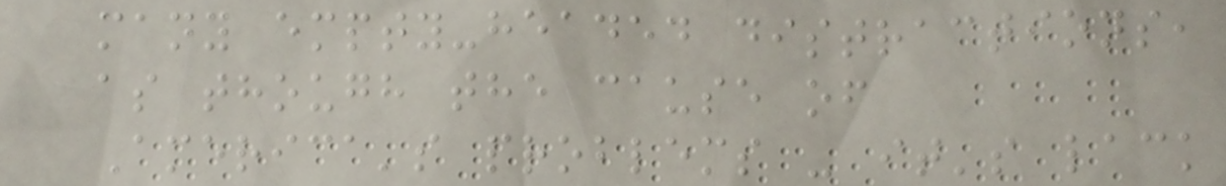many empty-headed distractions,
as though the cause of
America's problems - it's lack
